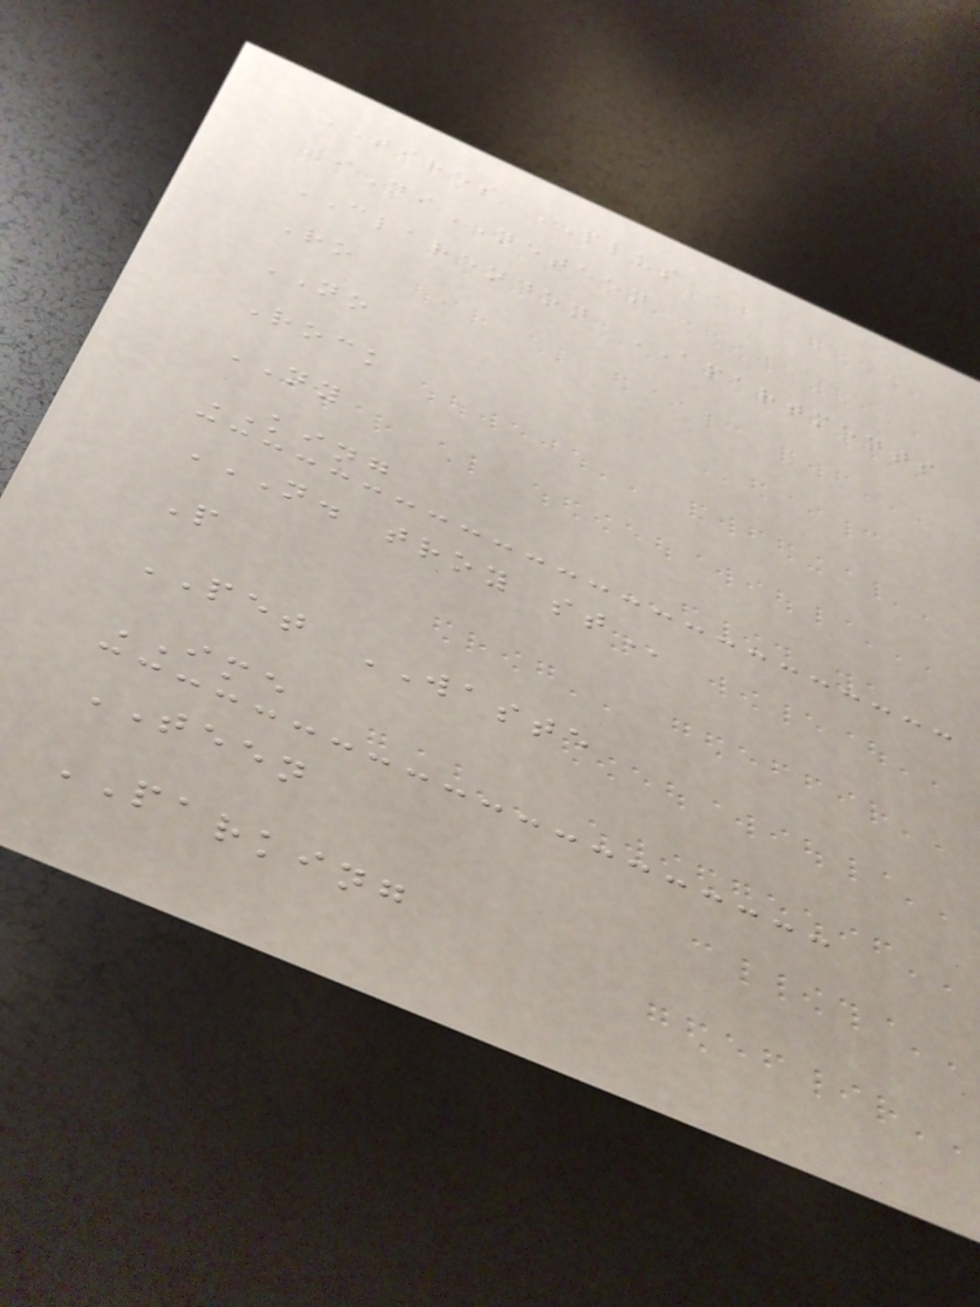TIRES PLUS
9NiNETEEN
CLARENDON APARTMENTS
Ro
NO
Rock
NY
KING
N. TROY ST
P
PET WASTE
IME
TEEN
PARKING
